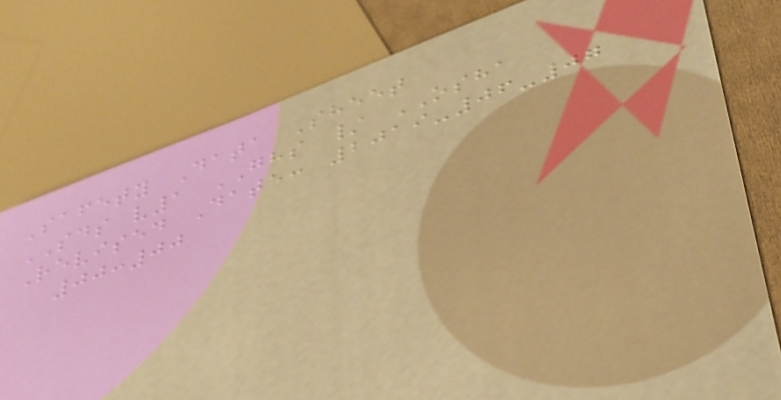Safety Data Sheet
SDS v1 GHS / OSHA
Revised Date: 2019-06-07
00:00
